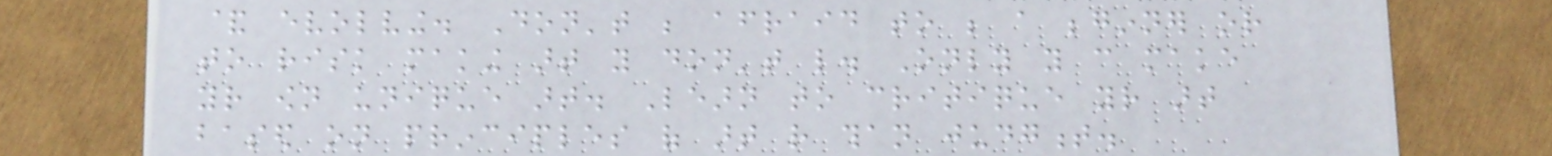& evolving. Don't be afraid to be a beginner or
to risk making art you don't like. Only you can make
your own unique art. Learn to critique your art
based on principles of art rather than judgment.
